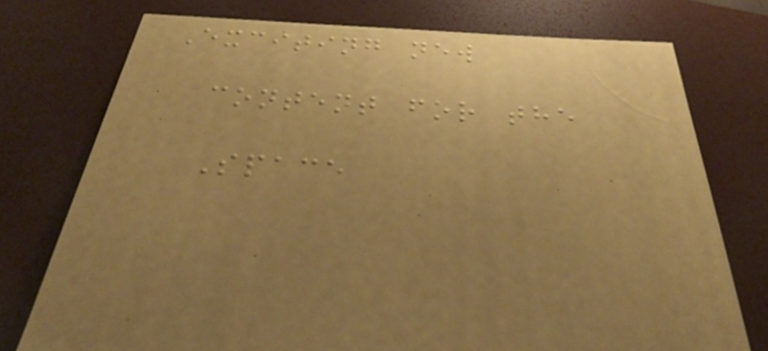Exciting new
content for the
Space
